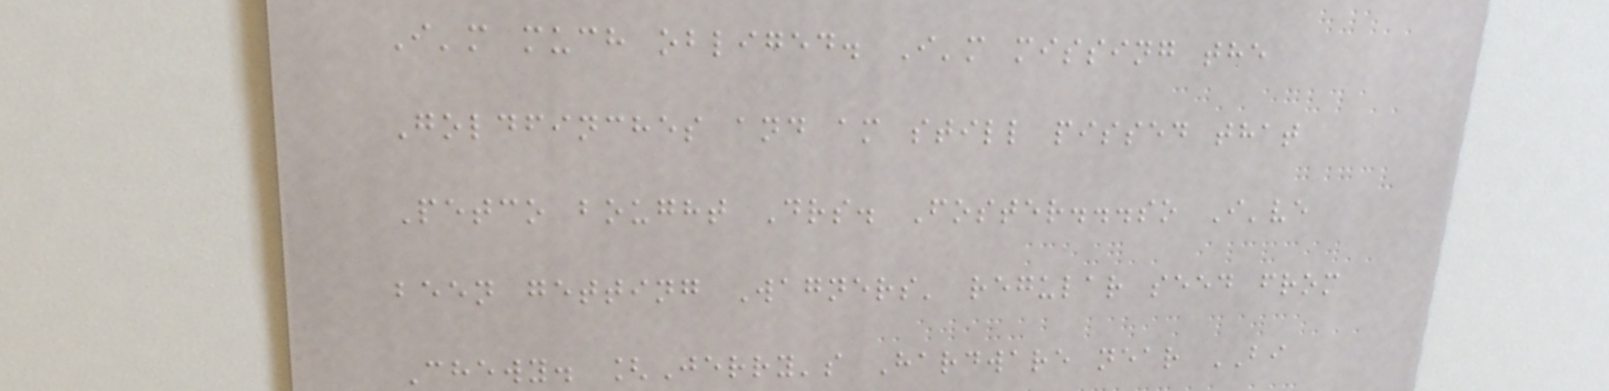I'm much obliged. I'm missing the
Goldfinches and am still pissed that
Petco bought Drs. Foster...so I've
been getting Wagners' regular seed from
Chewy. [Jerry's Hardware near BI
